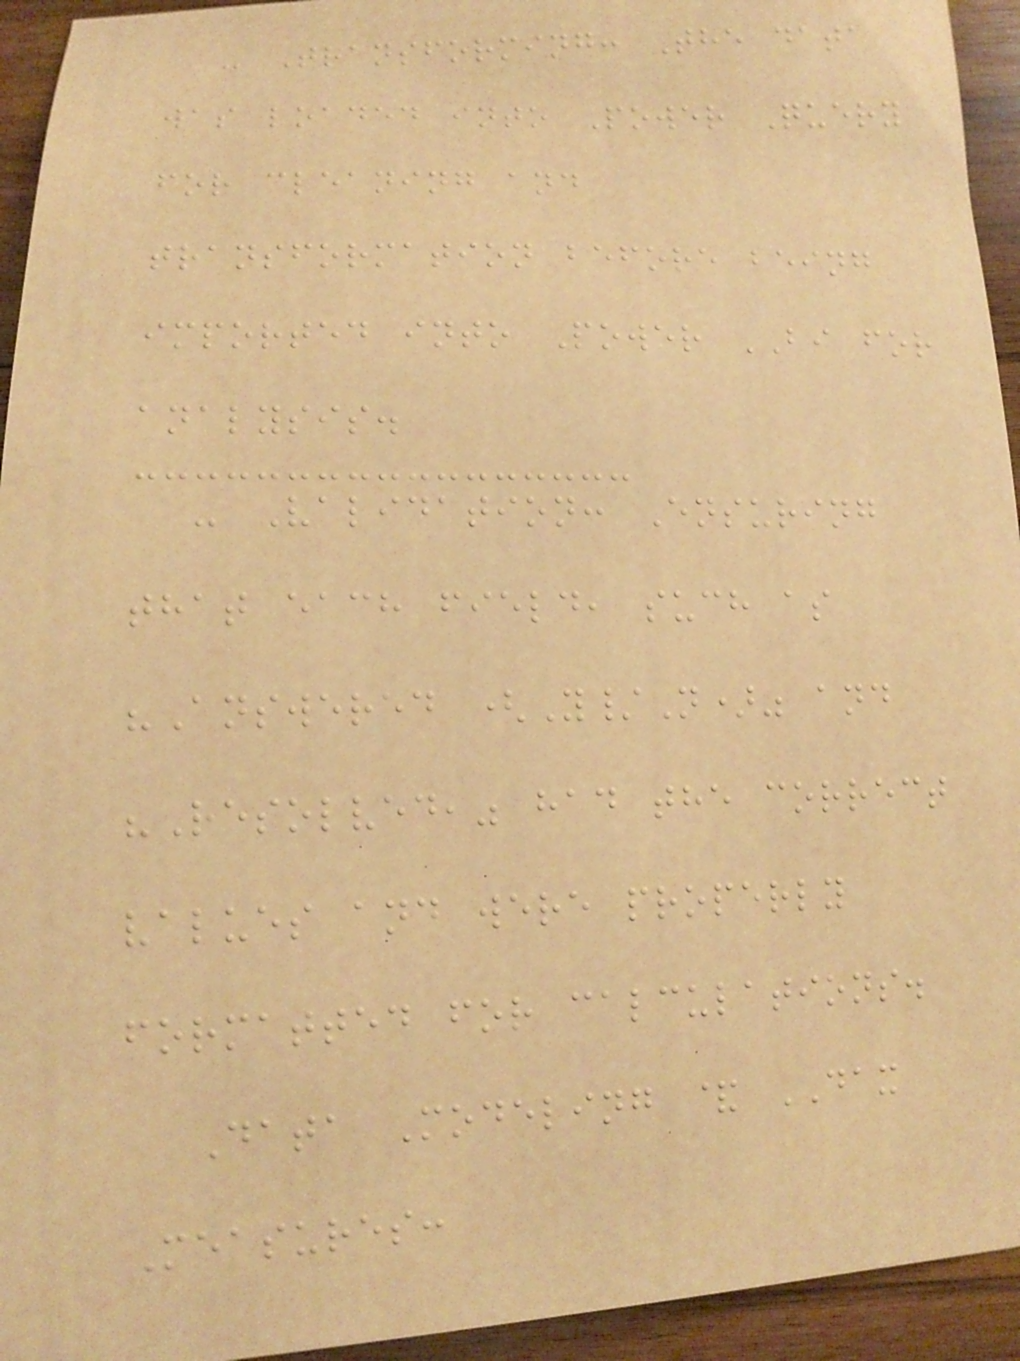- Transforming: The data
was loaded into Power Query
for cleaning and
transformation before being
imported into Power BI for
analysis.
- Validation: Ensuring
that each field, such as
"Answered (Y/N)" and
"Resolved," had the correct
values and were properly
formatted for calculations.
Data Modeling & DAX
Measures:
